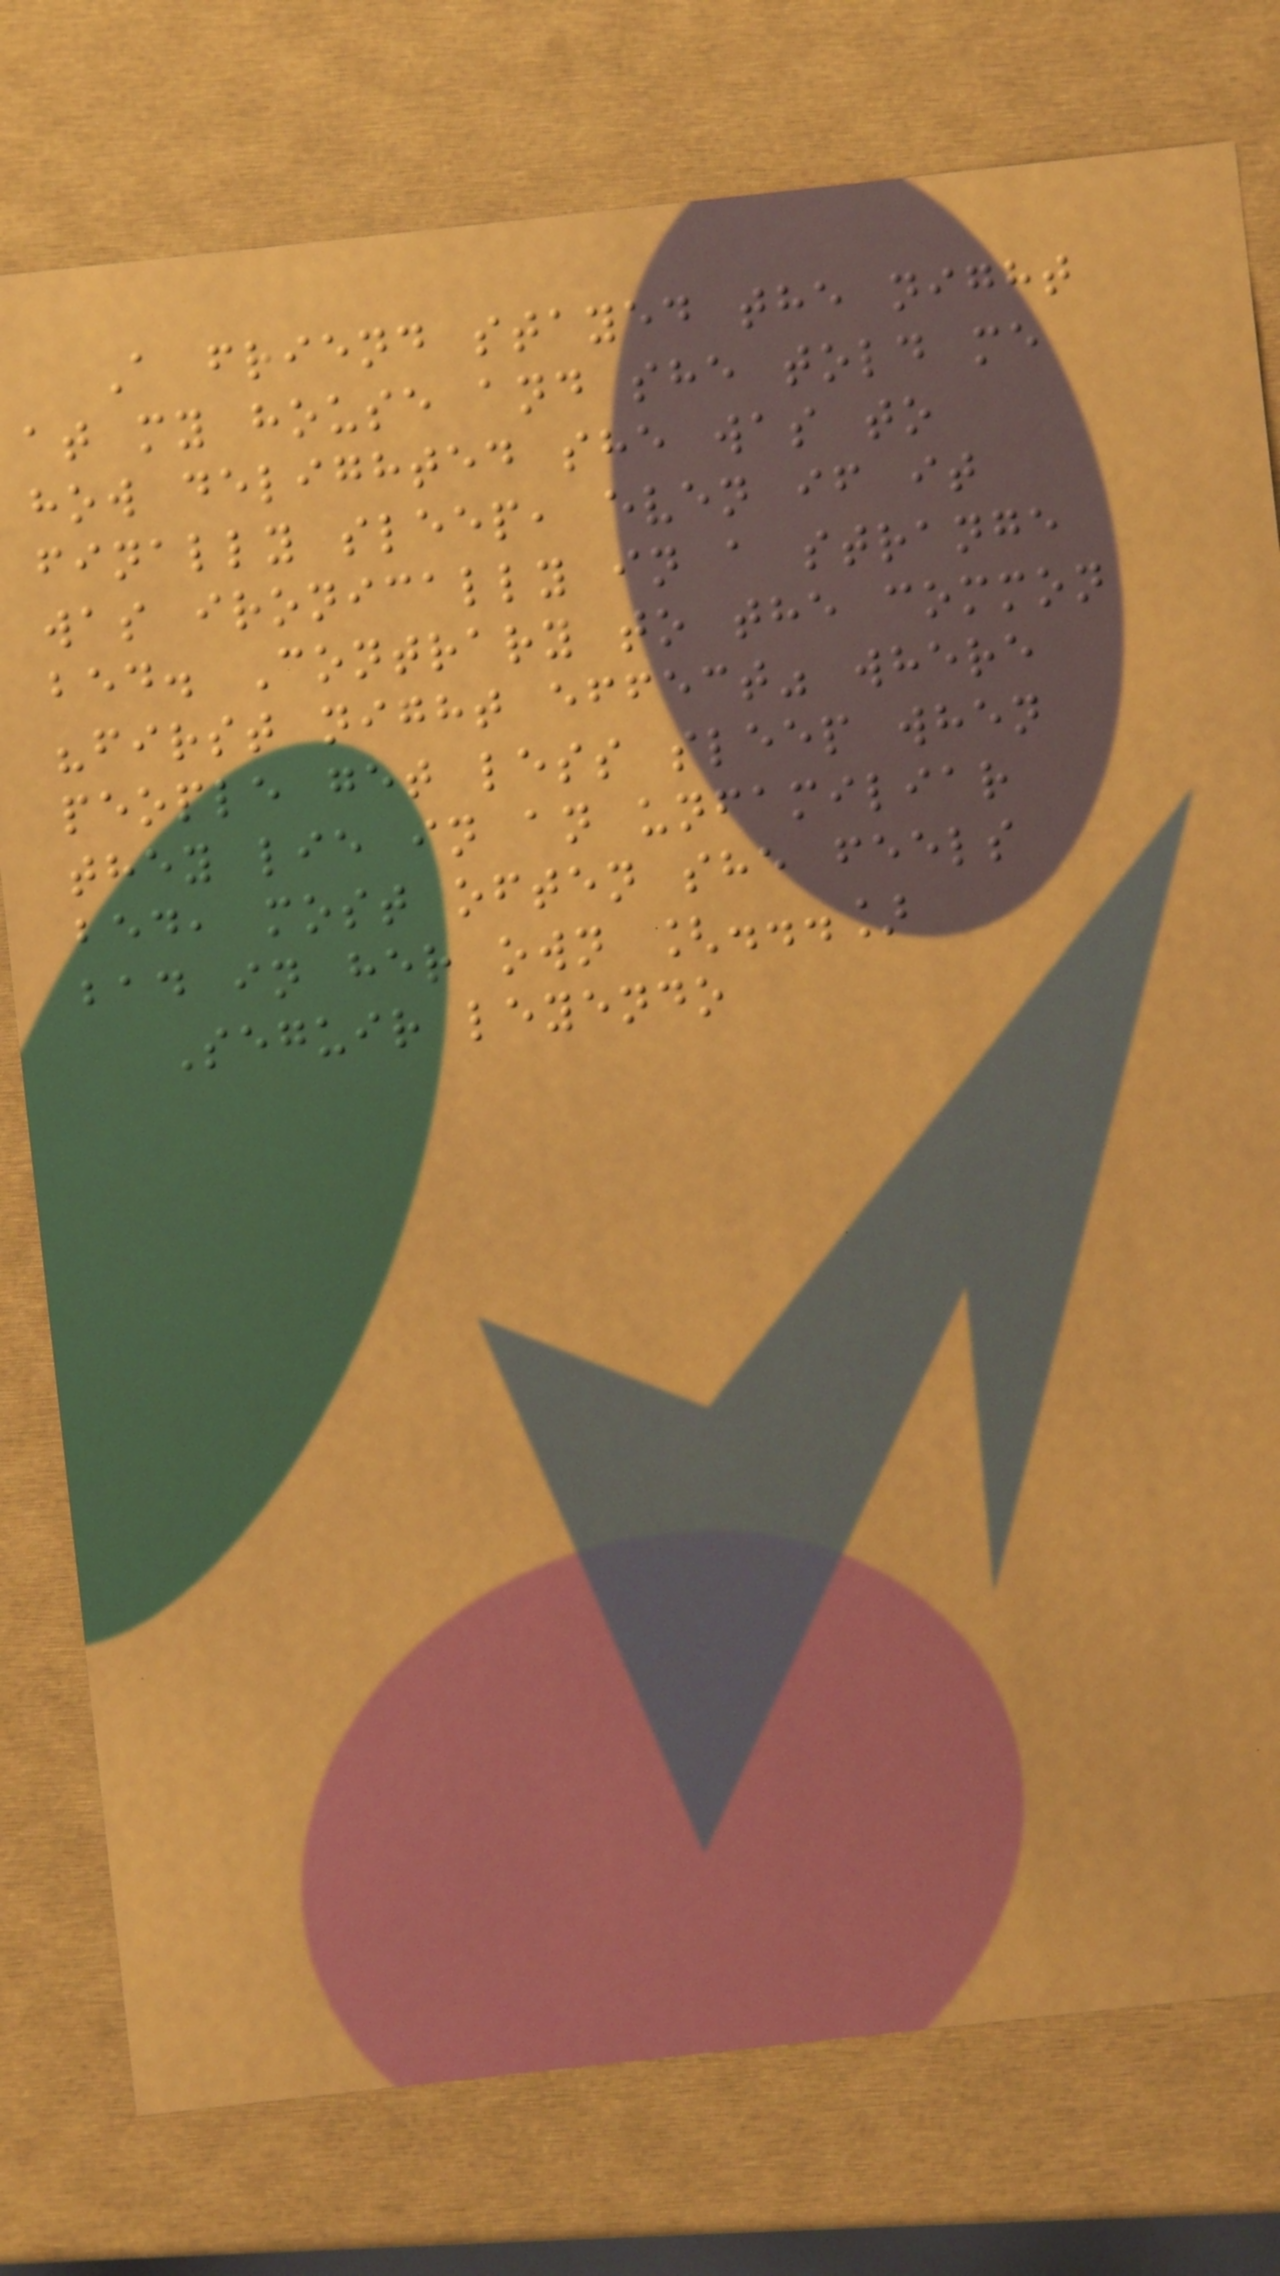A friend stayed the night
at my house and she told me
how delighted she was to
finally sleep, even if it
was ironically in a strange
bed. Contrary to the common
"first night effect" where
people get less sleep when
they lie in an unfamiliar
bed, most often she feels
bad in her own [...]
Seguir leyendo
